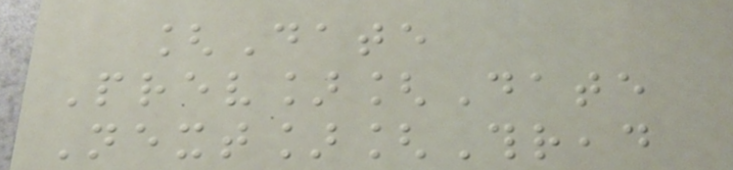[Date
Prev][Date
Next][Thread
